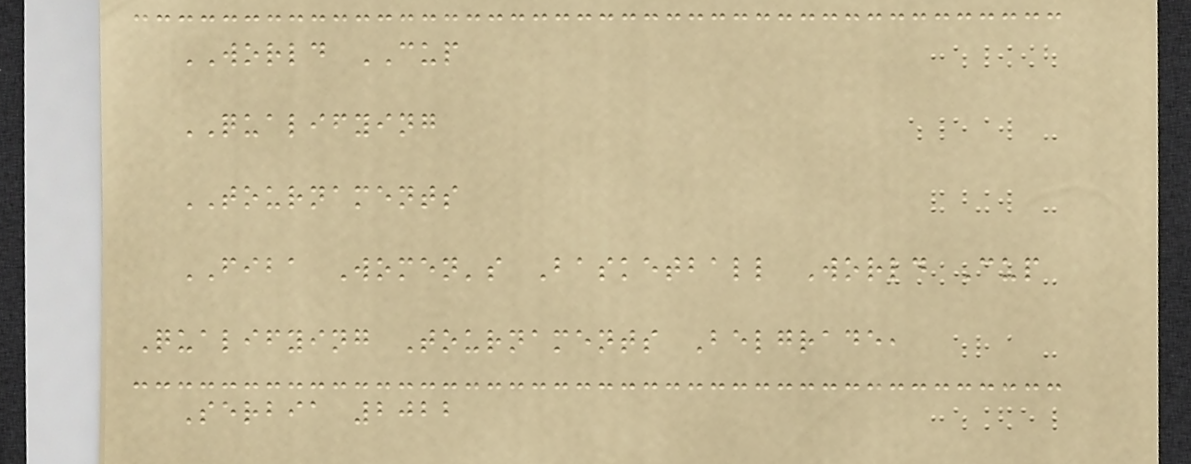WORLD CUP
QUALIFYING
TOURNAMENTS
FIBA Women's Basketball World Cup
Qualifying Tournaments Belgrade,
Serbia 2022
